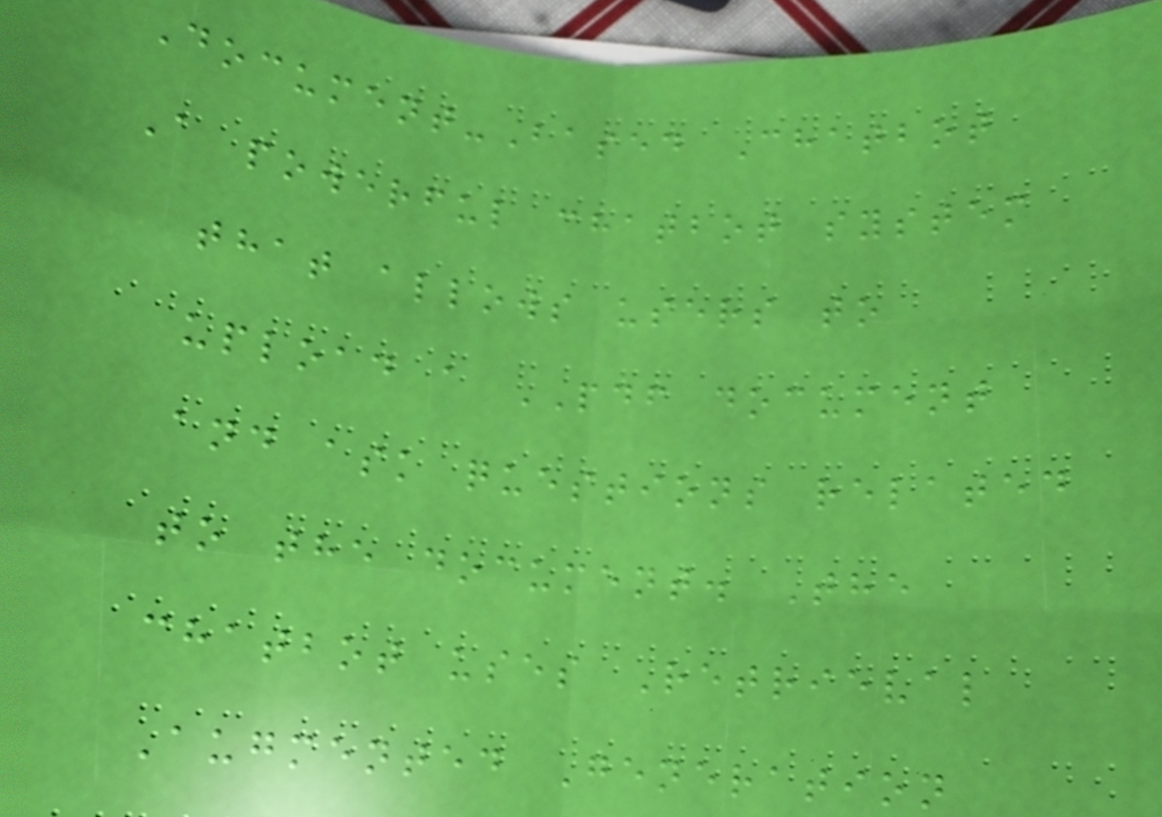Document-Based Chatbot
A powerful chatbot system
that allows users to
upload a PDF document
and ask questions related
to the document. The
chatbot uses Retrieval
Augmented Generation
